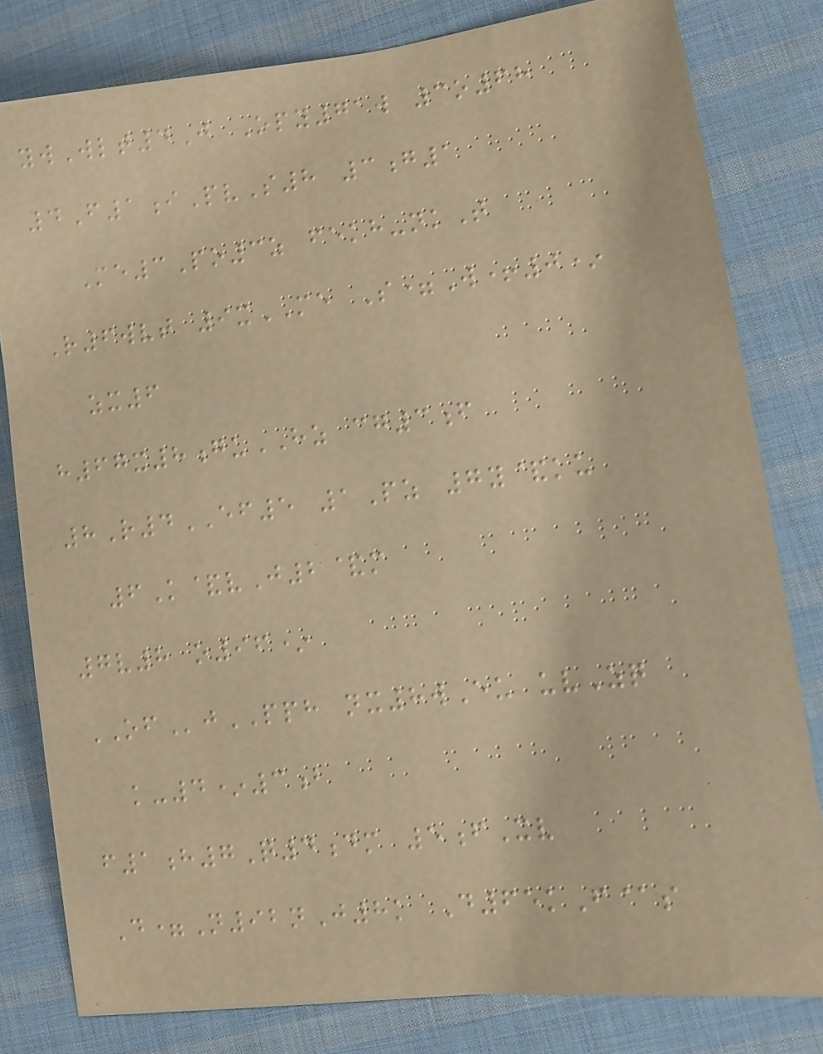ywWlt4J Opy71w 3o68
4F1iPvS8 3g1
Me3Po3z fekh-nkT
R6wvt 9xME S=W+0*
zx6
h67x8guHZ cg3f
8R4EF5 1Pz 7y&ku
6K&vJ2&m
7v8 o96*
OFjPPH nx8wEu uvZq
k-4*3b
f1h7Q4dm 5fXv
D=N92nJ8k D65kF@s
